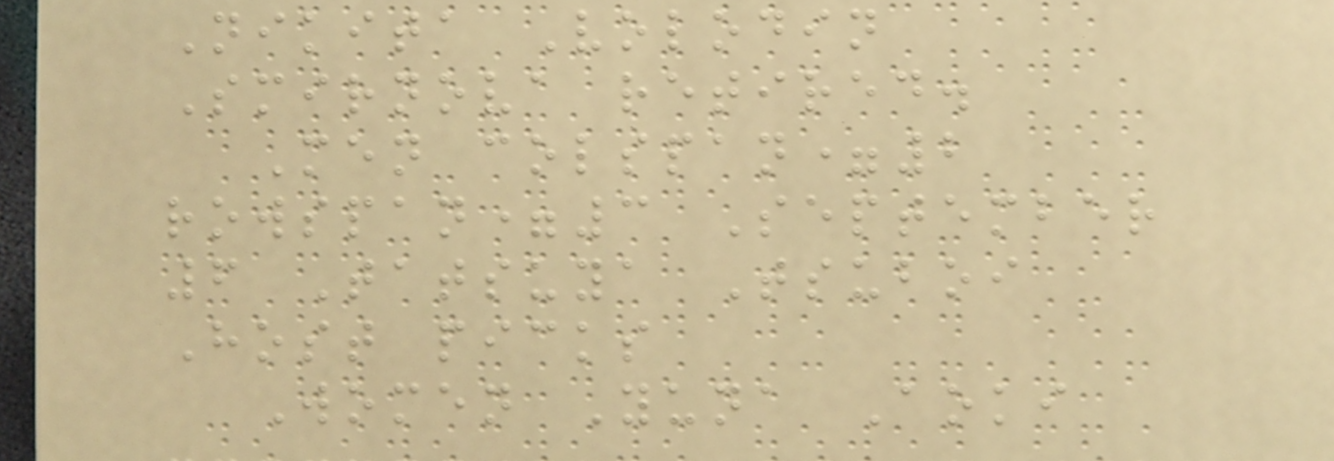Nikita Volodin
Smirnova retired.
Men colspan=2
rowspan=3 September
6 Tatsuya Tsuboi
Host picks
Women Yuna Aoki
